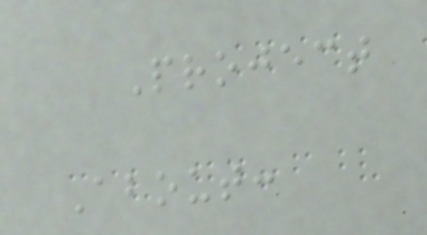Project
About:
